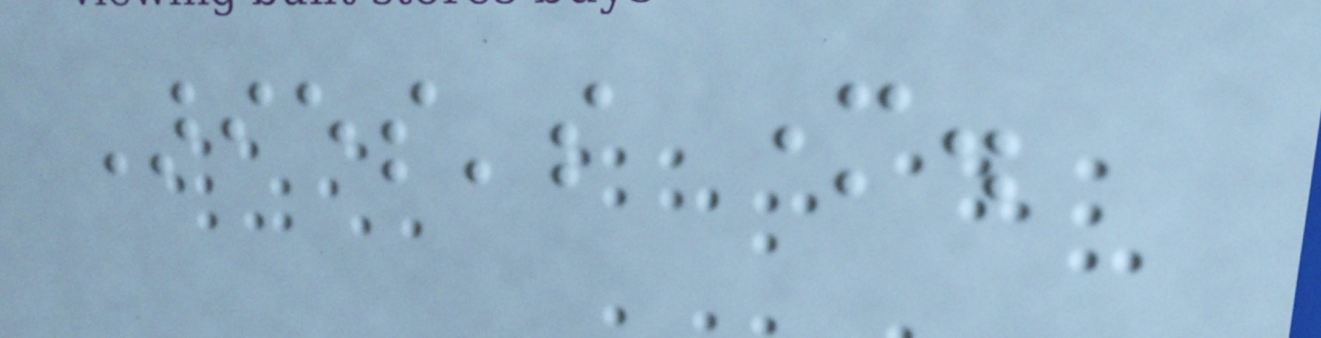Aries's mother.
